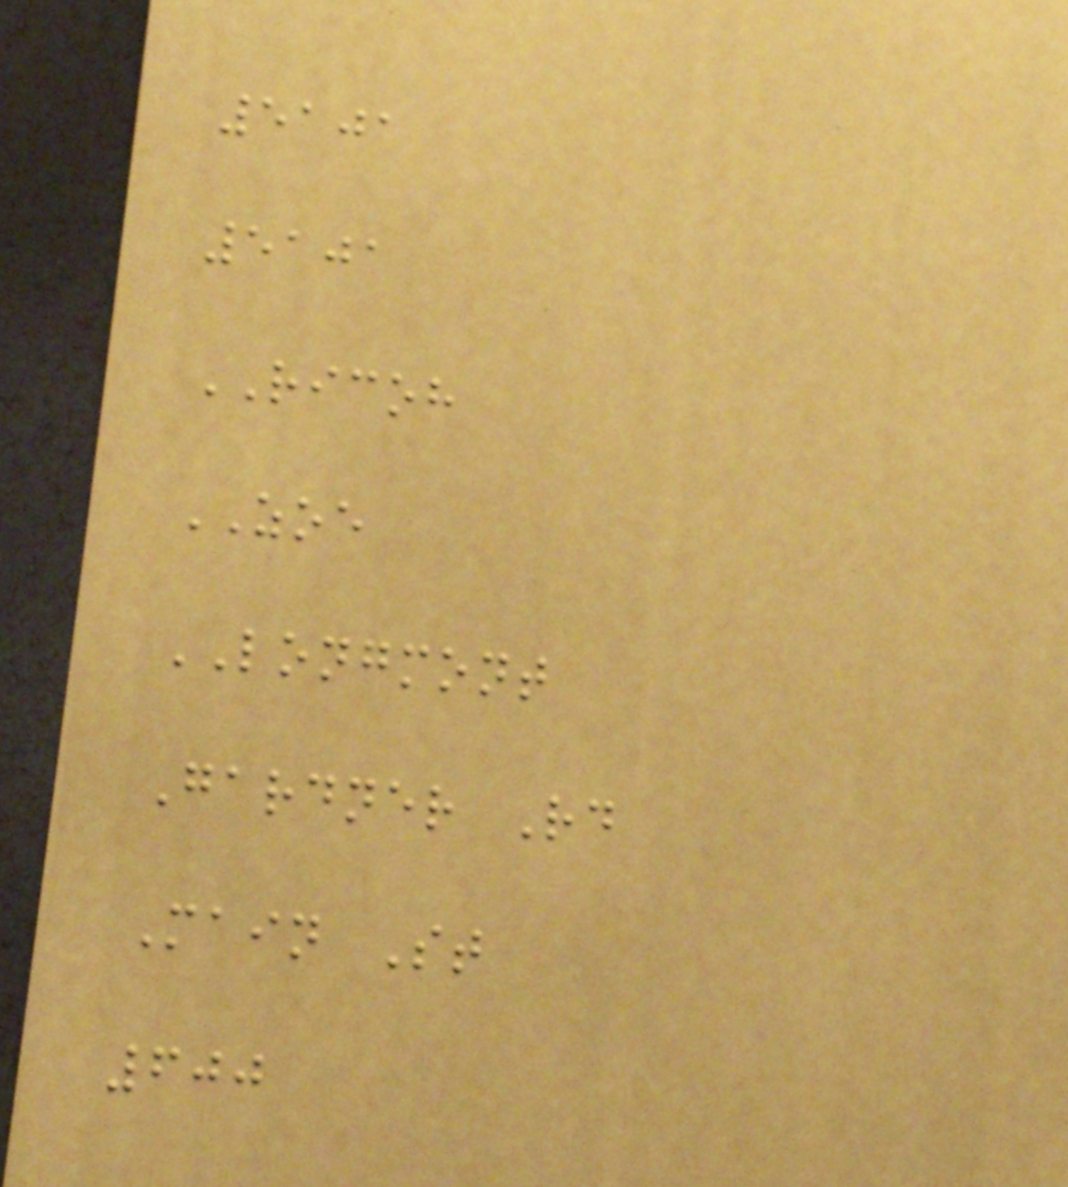5101
5101
RICOH
ZOE
LONGMONT
Gardner Rd
Main St
600
